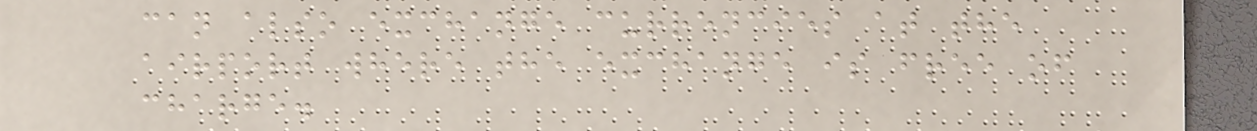can also exchange currencies at the
airport where the exchange is free of
charge.
